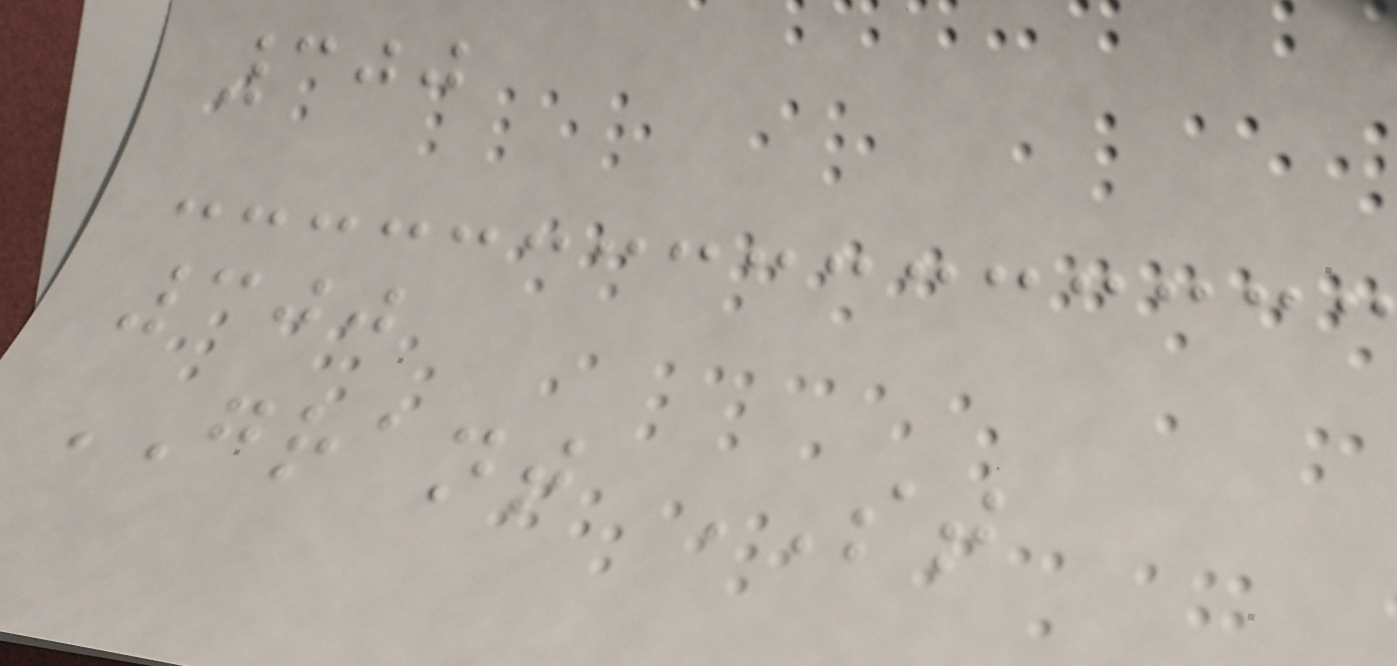300
300
GRANT ST
